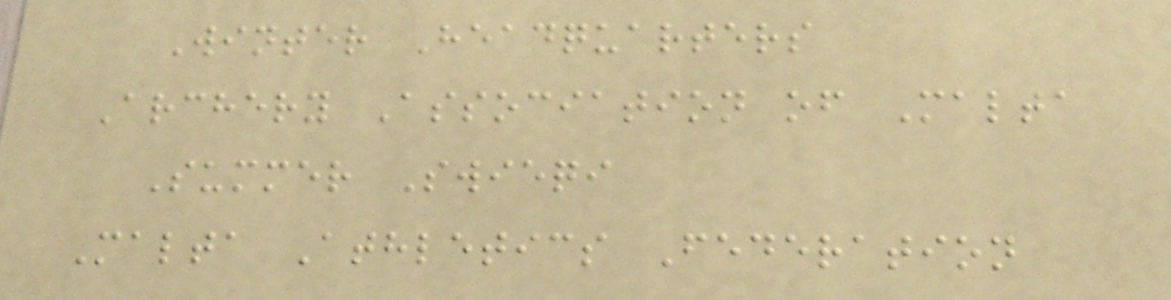Winter Headquarters
Archery Association of Malta
Summer Swieqi
Malta Athletics Federation
